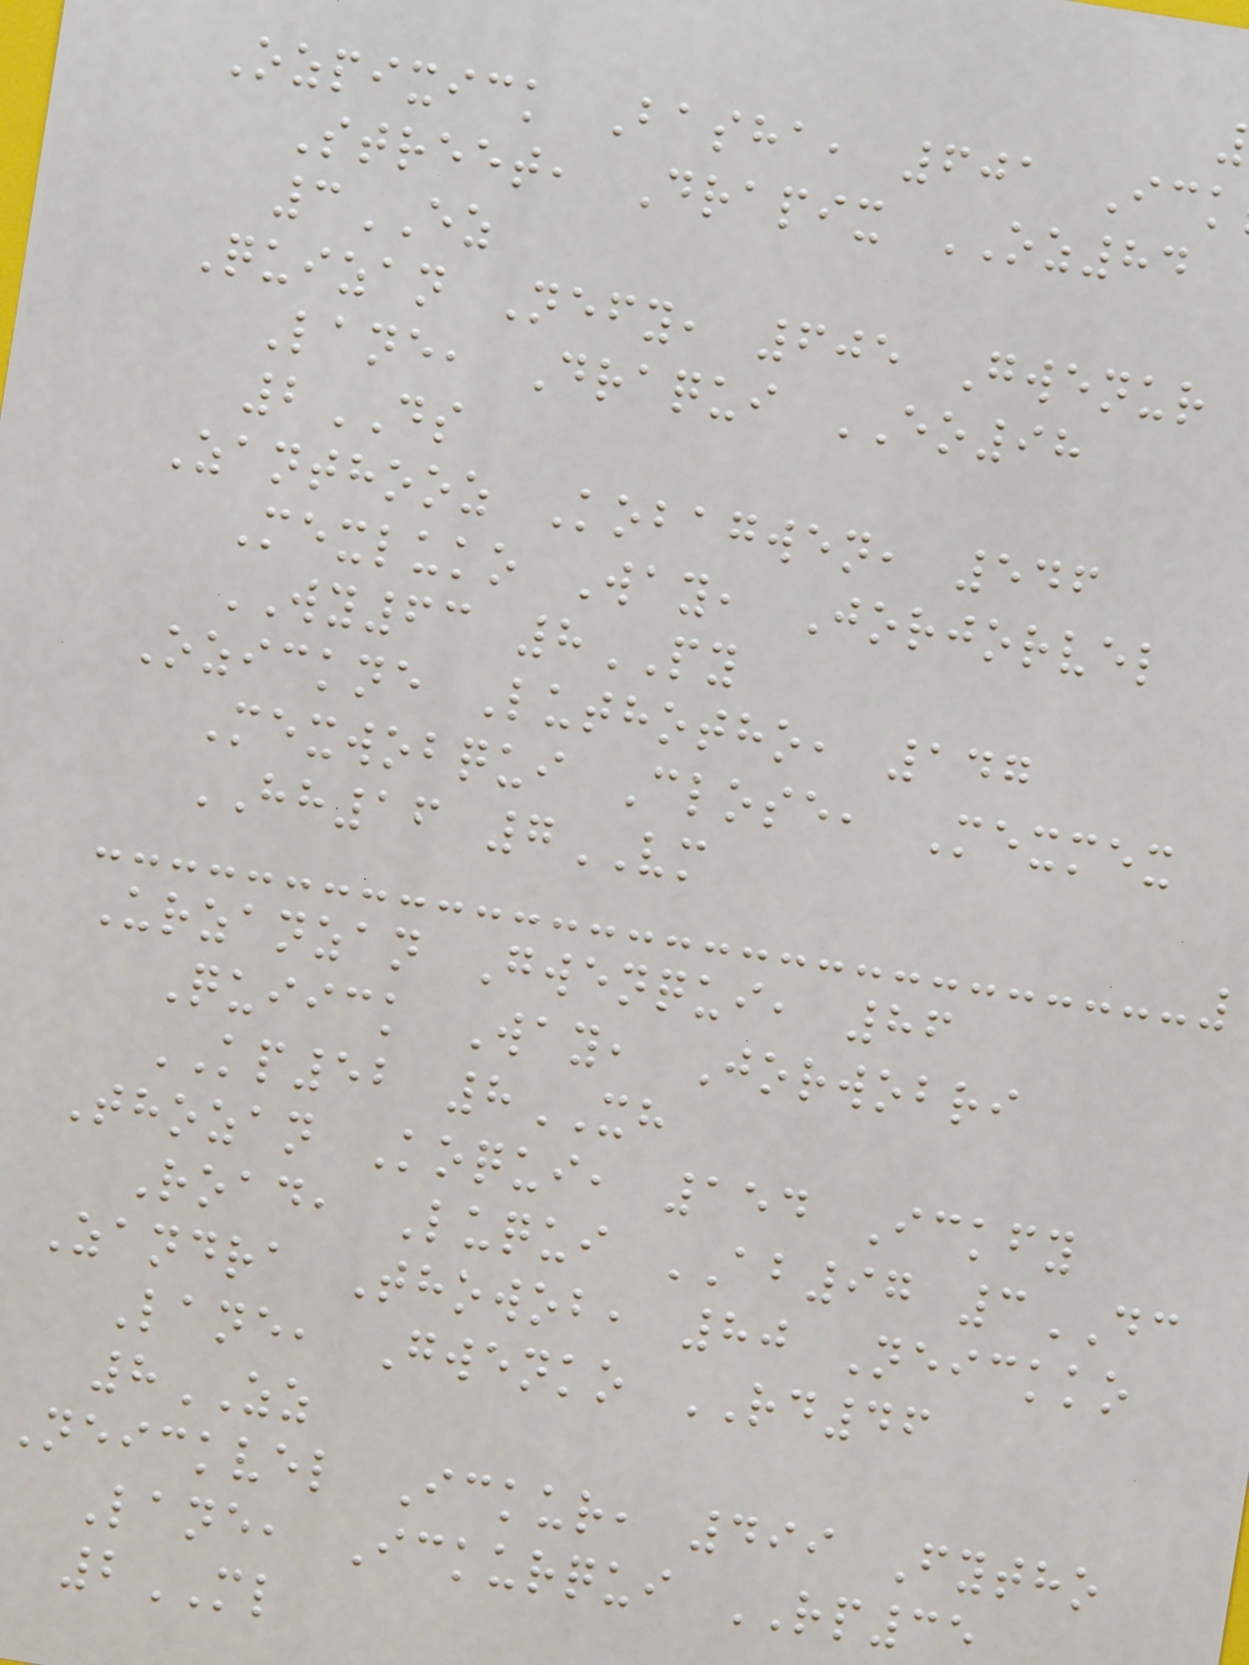Ozpixick Basha, 601 Ick
Street, Drapix OZ84
3EZ
Quizan Nefy, 605 Gwenur
Lane, Draqui EO98
2DS
Zanthooz Kobagwen, 546
Mexluko Way, Jorjorvel
WY63 8PY
Ozickne Luthotho, 147
Mexwobqui Close, Mexmex
HH16 7VM
Urzanzan Gwenqui, 86
Quiick Way, Jorwobri
KP52 8XH
Thozan Koqui, 154 Ickfy
Road, Luqui AB97 3DC
Zandra Thowob, 80 Neickko
Lane, Gwenko RD46
8ZZ
Neickvel Ickur, 499 Fytho
Lane, Ickurqui RP35
2ML
